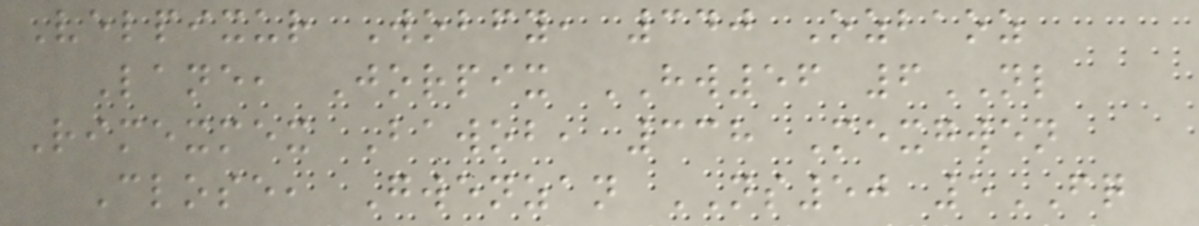Velpixur Wobfy, 340 Ozbaoz
Lane, Jorpix HW56 6NL
Rimexmex Bawob, 338 Mexgwen
Close, Gwenzan NS50 5FQ
